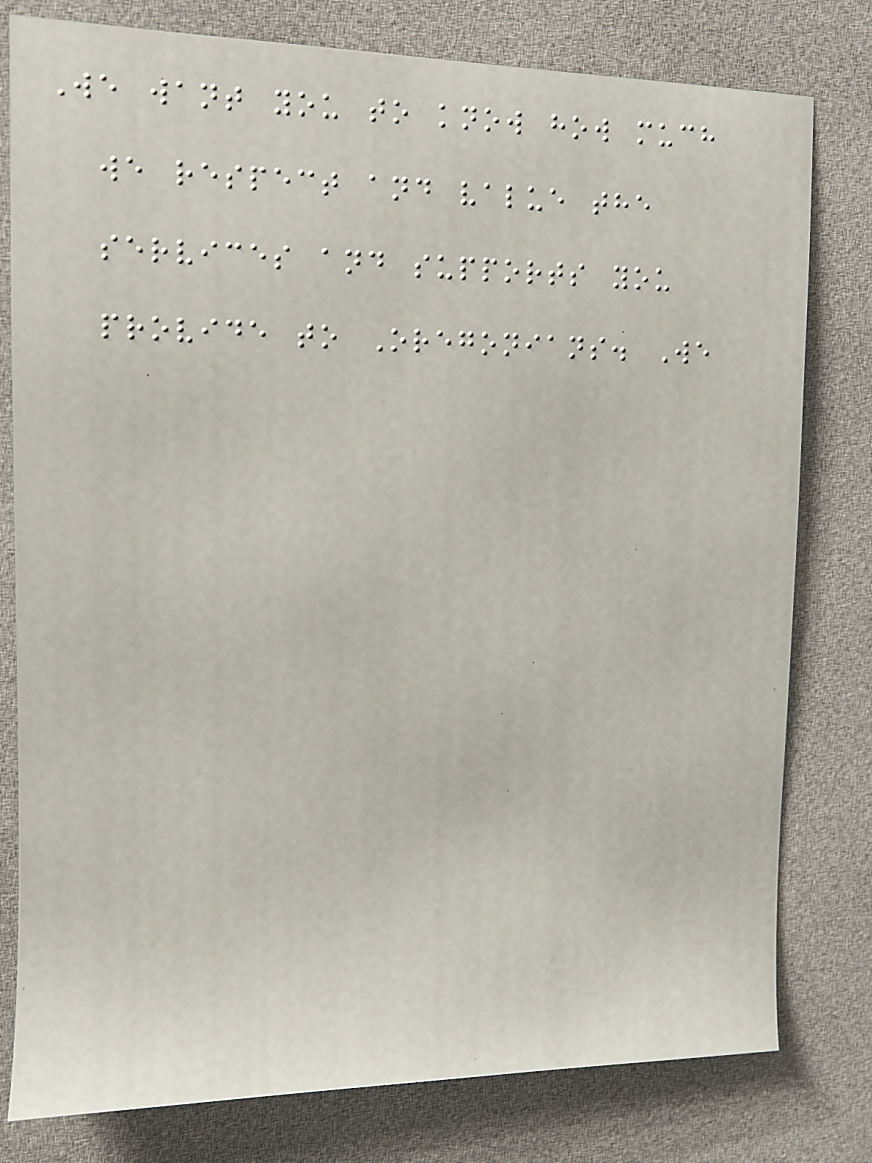We want you to know how much
we respect and value the
services and supports you
provide to Oregonians. We
